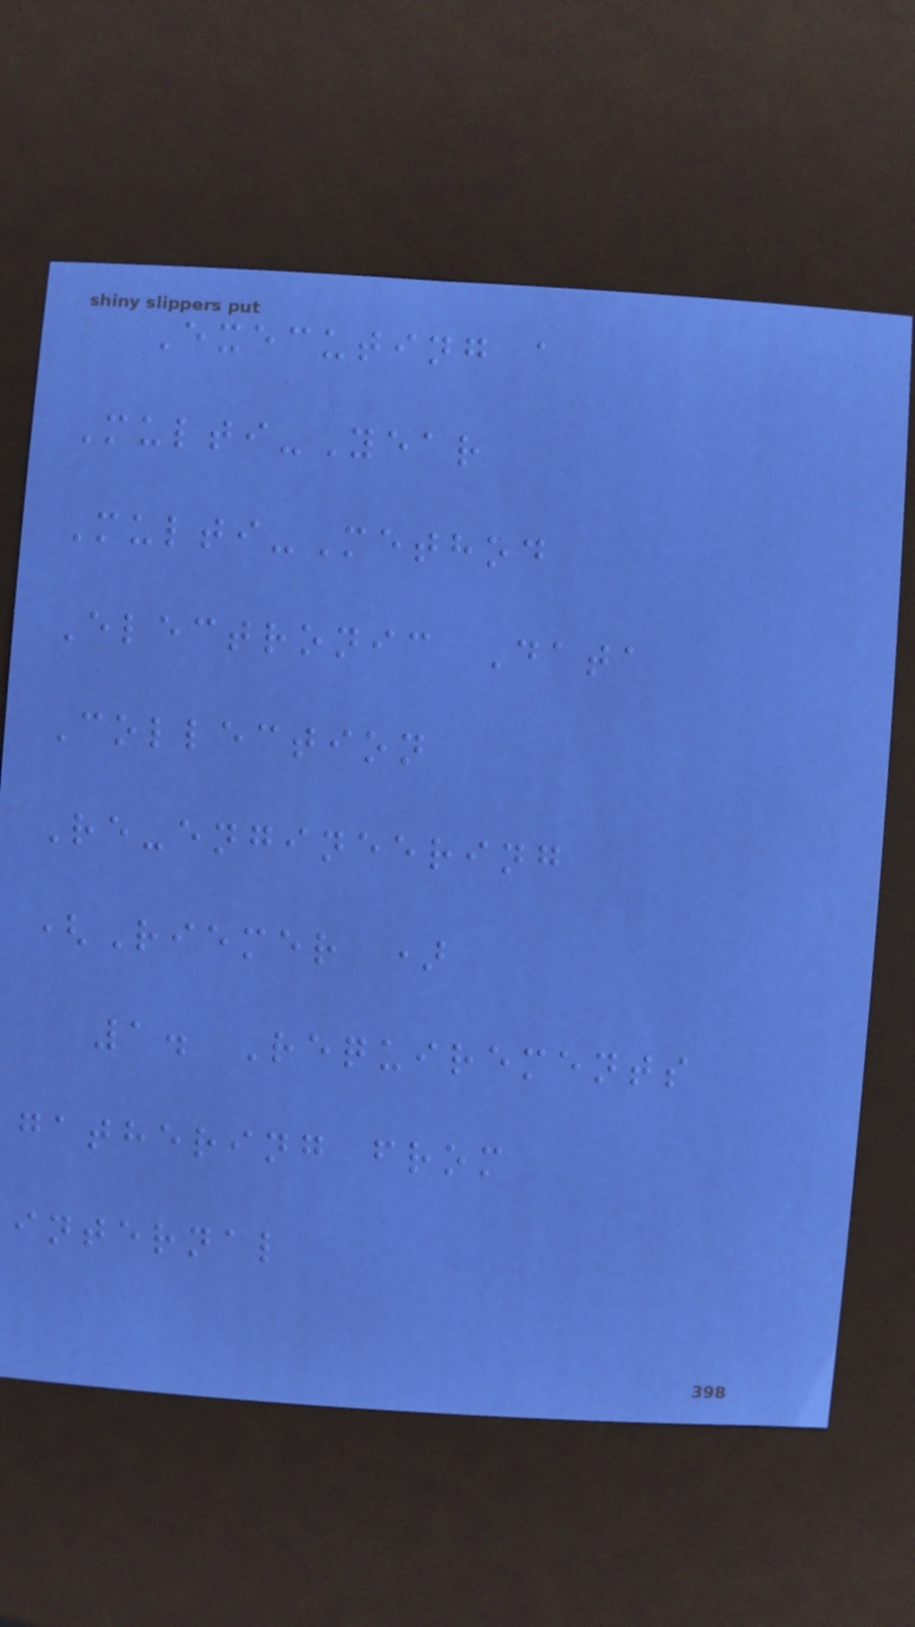Executing a
Multi-Year
Multi-Method
Electronic Data
Collection
Re-engineering
(Riemer )
1. Requirements
gathering from
internal
